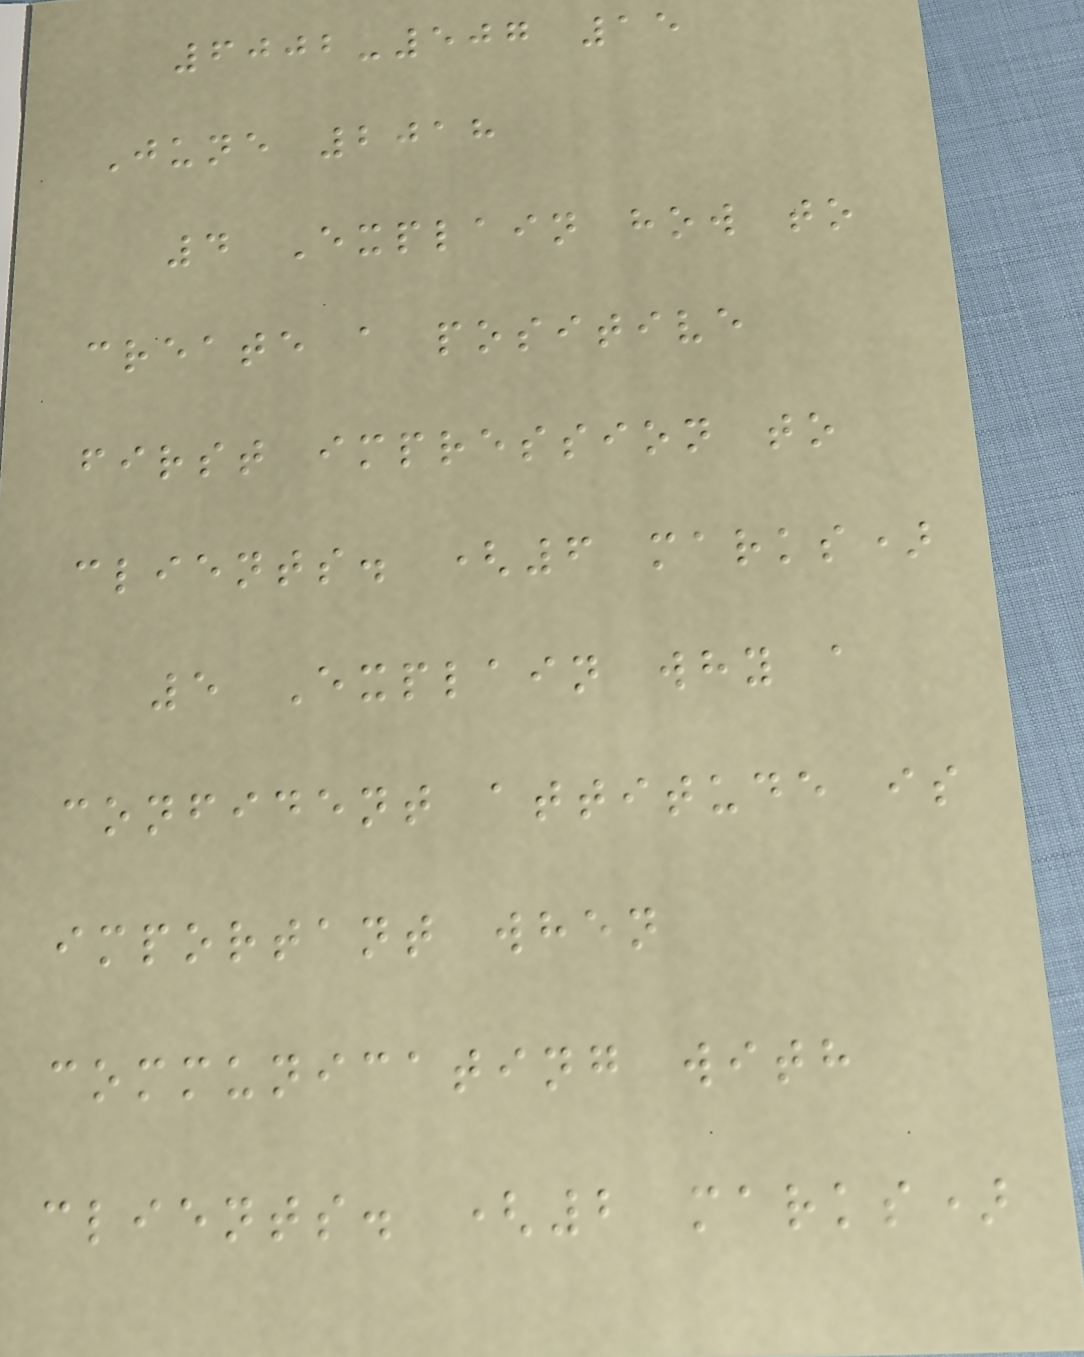6002-507 15
June 2018
4 Explain how to
create a positive
first impression to
clients. (6 marks)
5 Explain why a
confident attitude is
important when
communicating with
clients. (2 marks)
